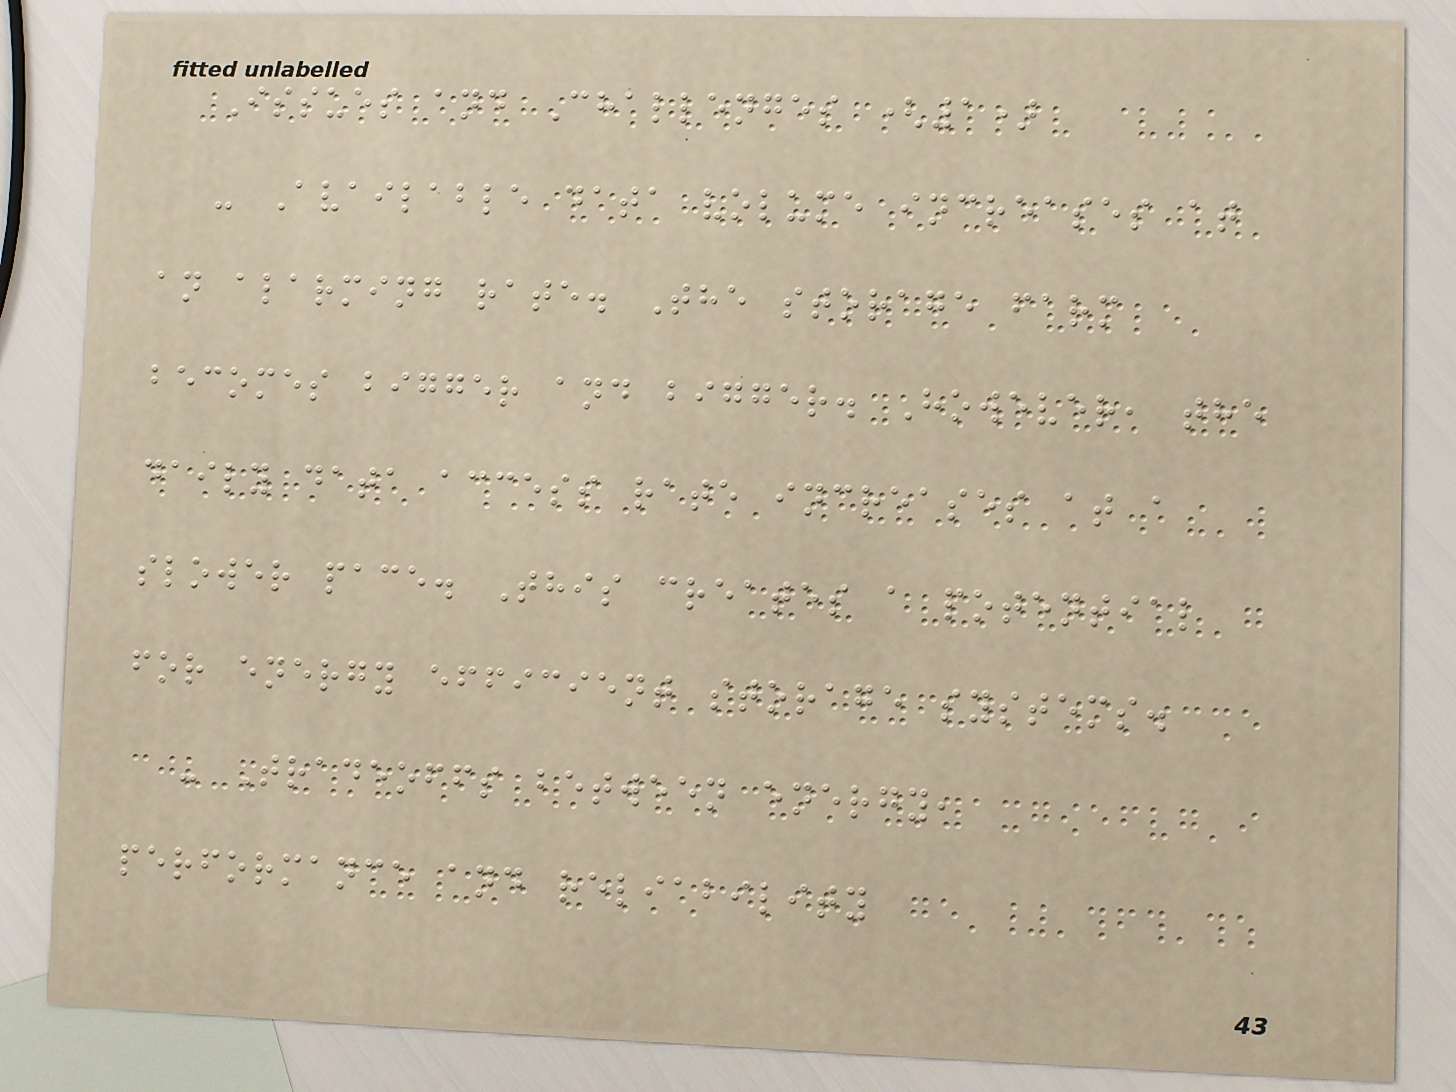Issues and Challenges (1)
- Available data volume increases at
an alarming rate. The storage farm
becomes bigger and bigger. However, the
daily data access rate increases at a
slower pace. This creates a potential
for energy efficient storage systems.
- Tradeoffs between energy,
performance and reliability
